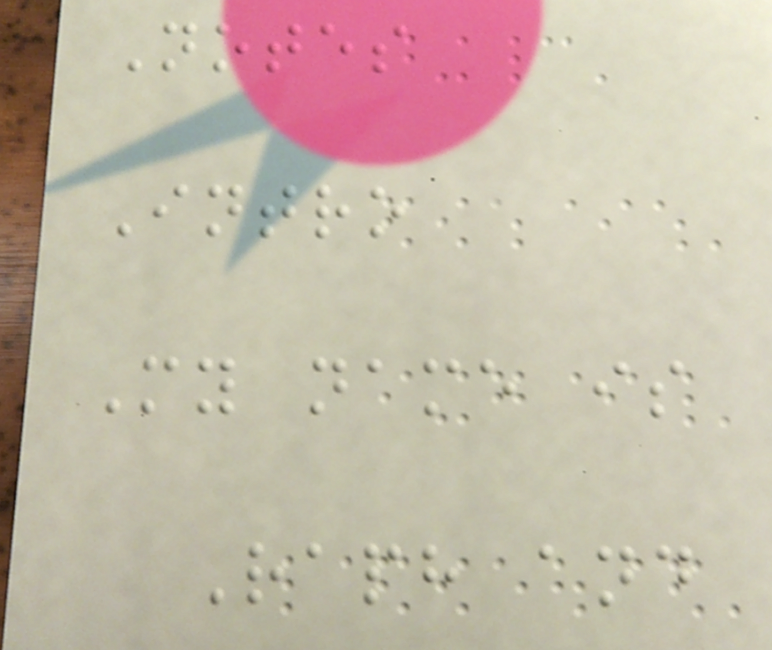Notes
Intro
My name is
Raph and
